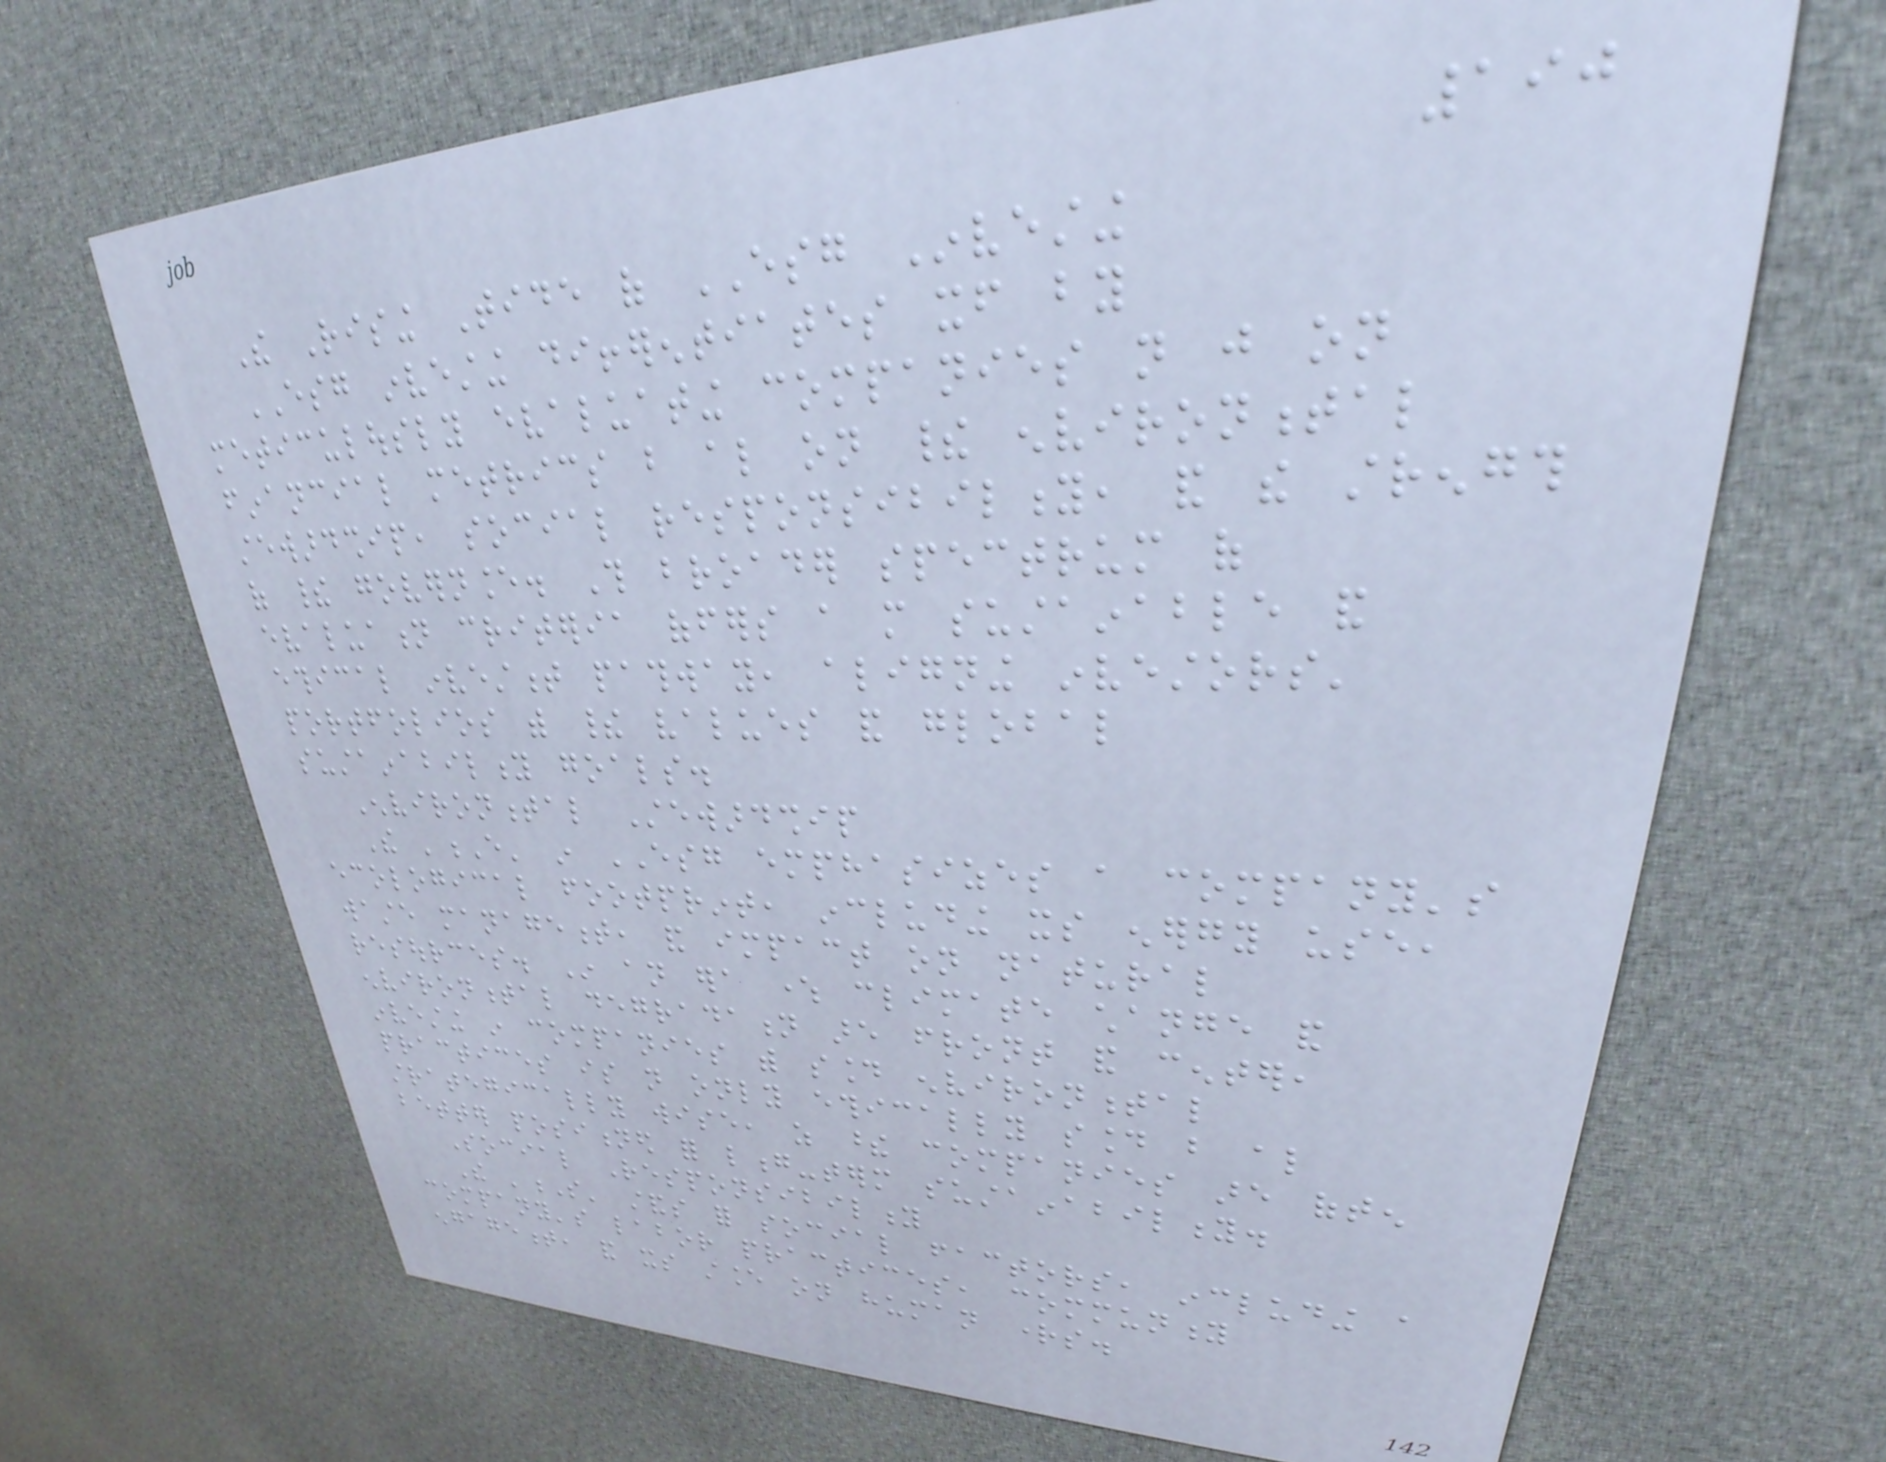190
The Rising Tide of ESG Investing
ESG investing differentiates itself by
meticulously evaluating companies not just on
financial metrics but also on their environmental
stewardship, social responsibility, and the strength
of their governance. This broader spectrum of
evaluation criteria offers a more sustainable and
ethical investment pathway, aligning investors'
portfolios with their values and global
sustainability goals.
Environmental Stewardship
The 'E' in ESG emphasizes a company's
ecological footprint, including its energy use,
waste management, and impact on natural
resources. In an era where climate change and
environmental degradation are front and center,
investing in companies with sound environmental
practices is not only ethically sound but also
strategically wise, as these companies are often
better positioned for long-term sustainability.
Social Responsibility
The 'S' stands for social factors, including a
company's labor practices, community
engagement, and its stance on human rights.
